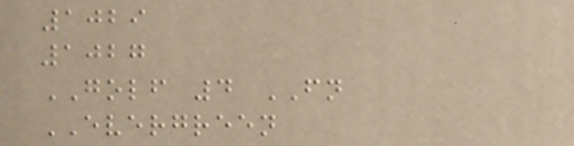1029
1027
GOLF 4 FN
EVERGREEN
